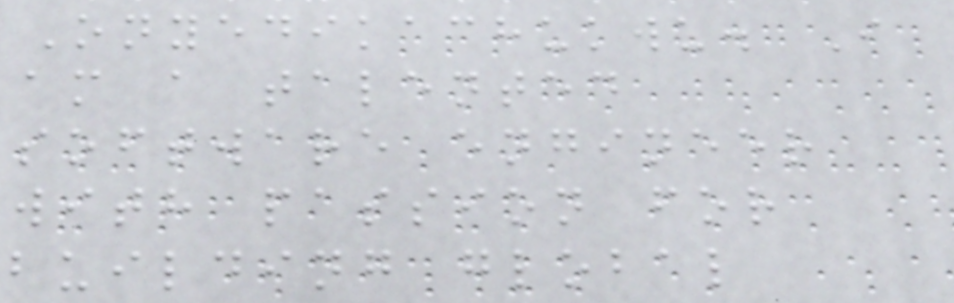Onyedikachukwu. I
am a talented
software engineer
with passion for
building global
